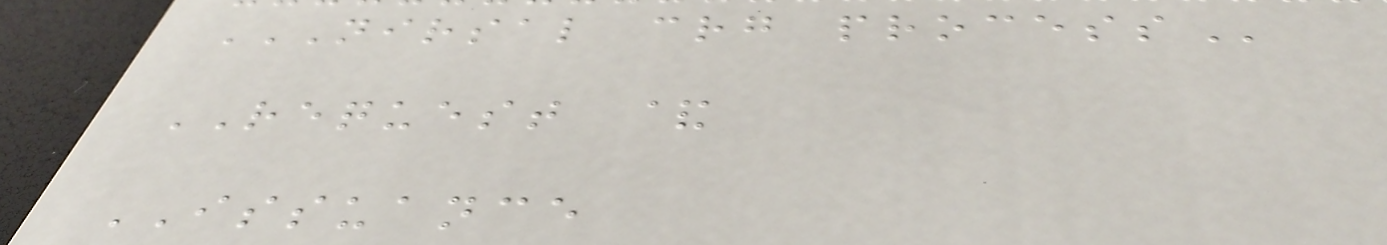NIRSAL CRG PROCESS
REQUEST &
ISSUANCE
